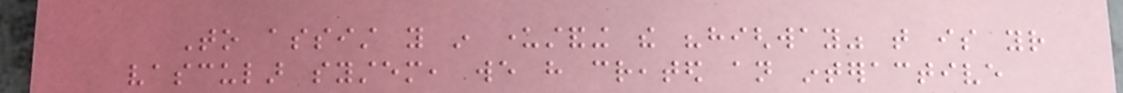To assist you in understanding the "highway" that is your
vascular system, we have created an interactive
